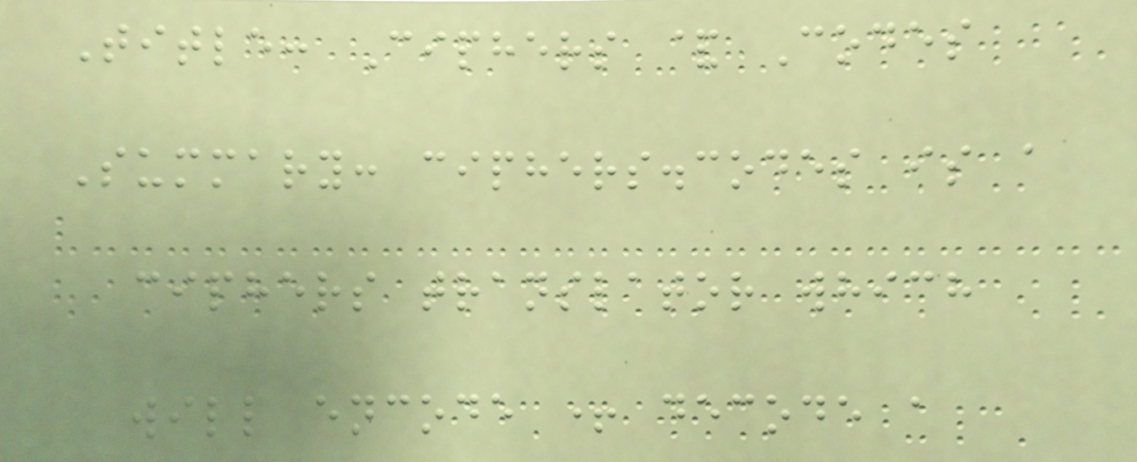Title: Ciphers & Codes
Summary: ciphers.codes is a
ciphers translator which
will encode + decode a
